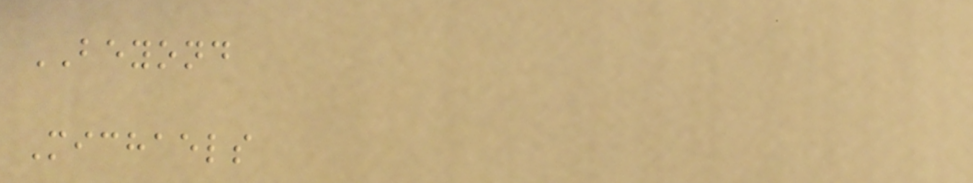BEYOND
Michaels
